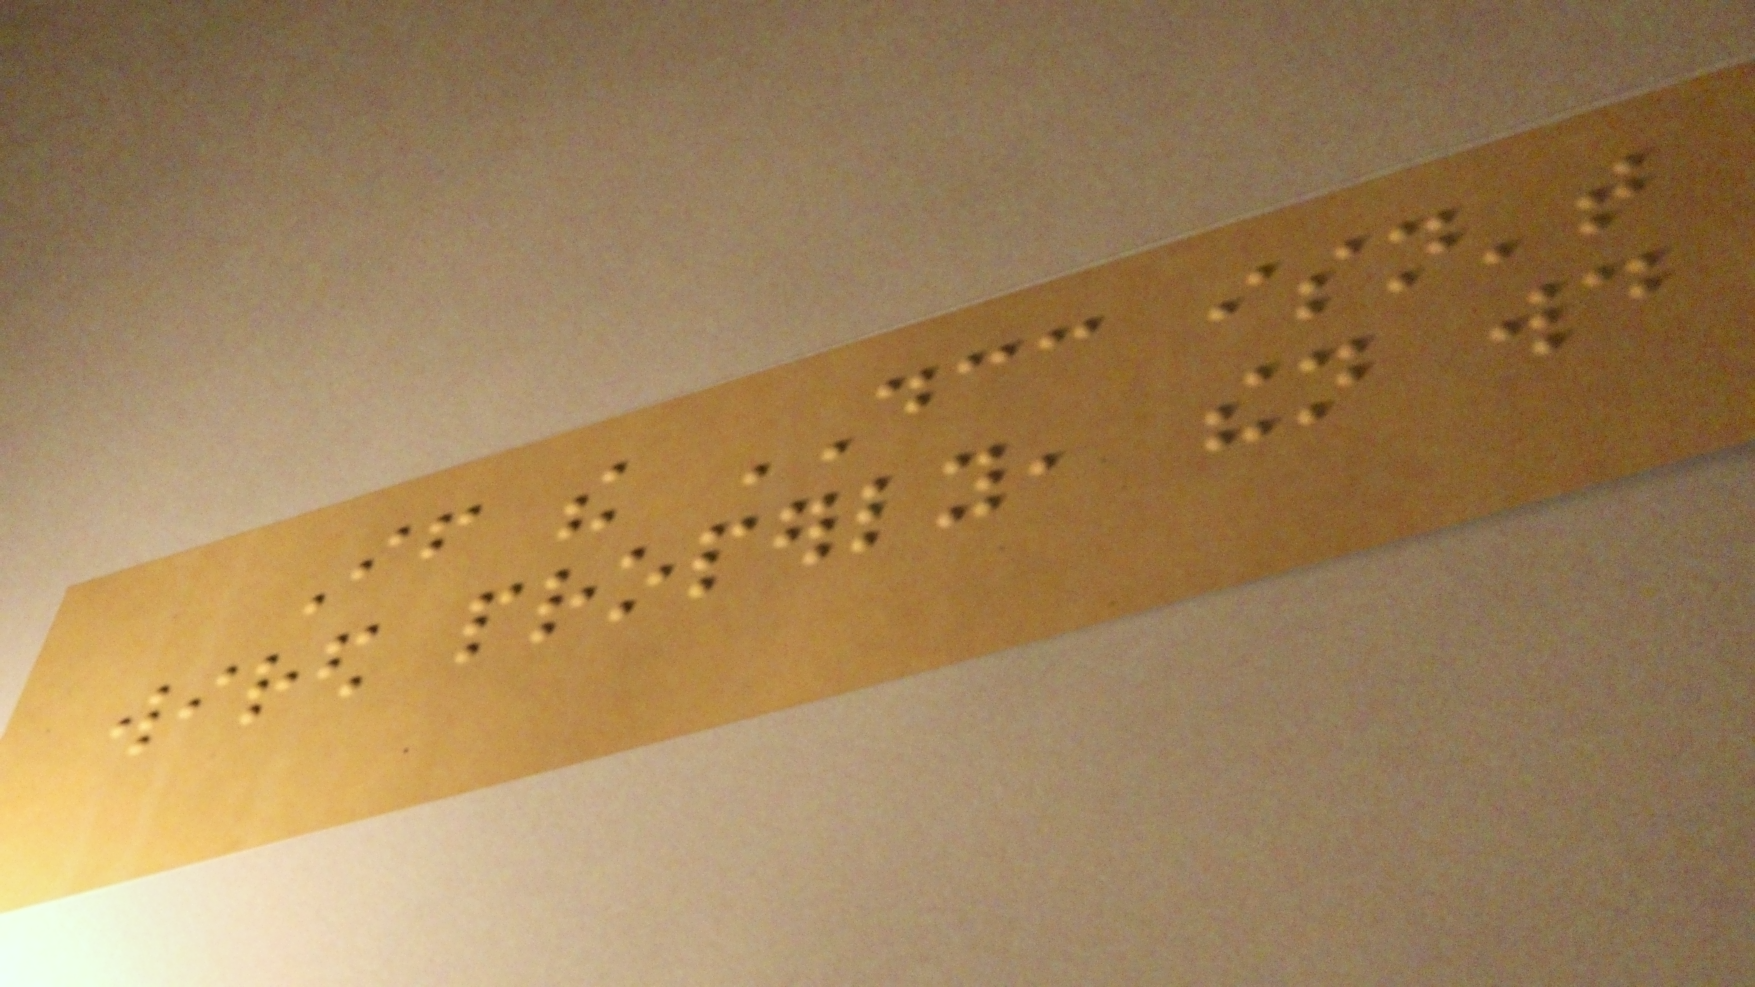If the DCC isn't
wired properly, then would
